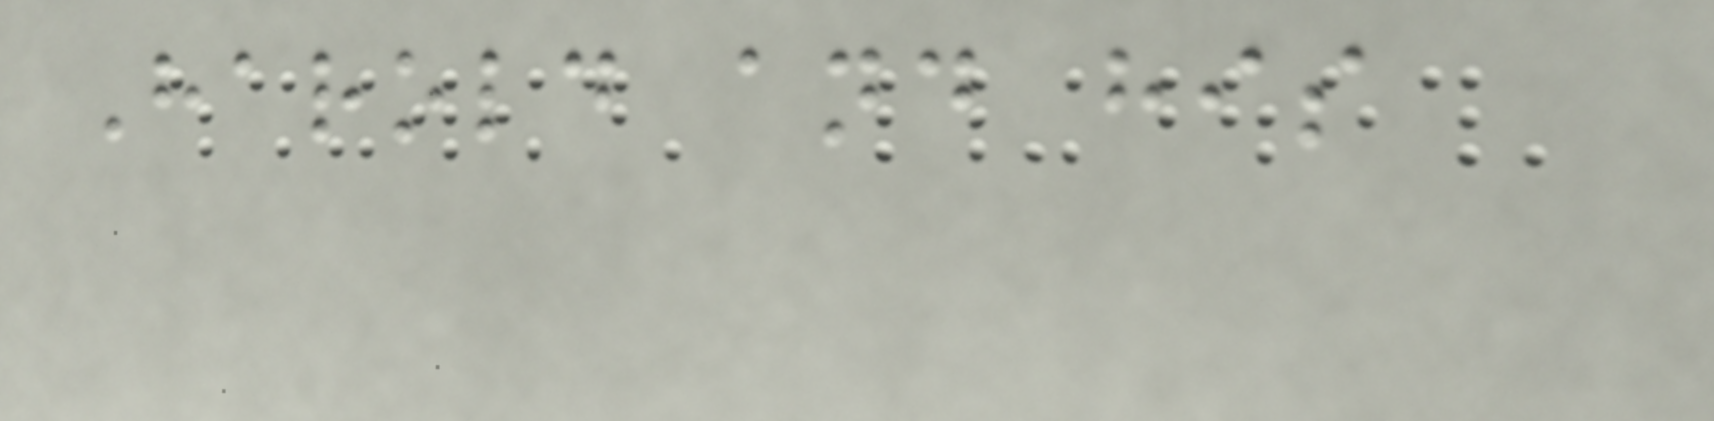Harold and his
